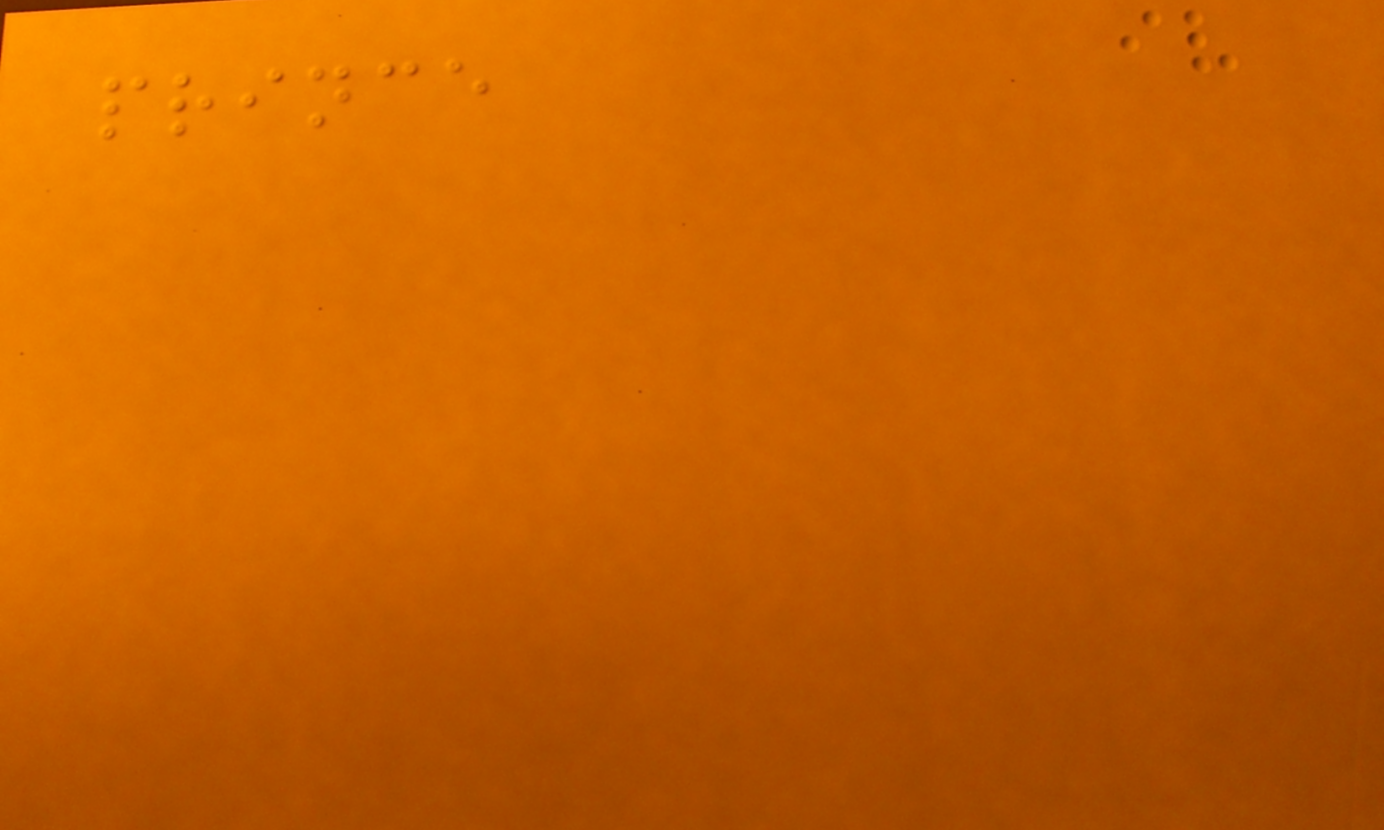prince
